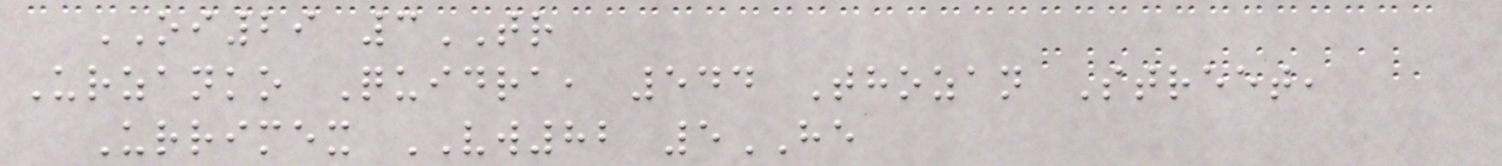OI29 3TR
Urzanko Quidra, 544 Thozan Street,
Urrimex VW82 5HE
